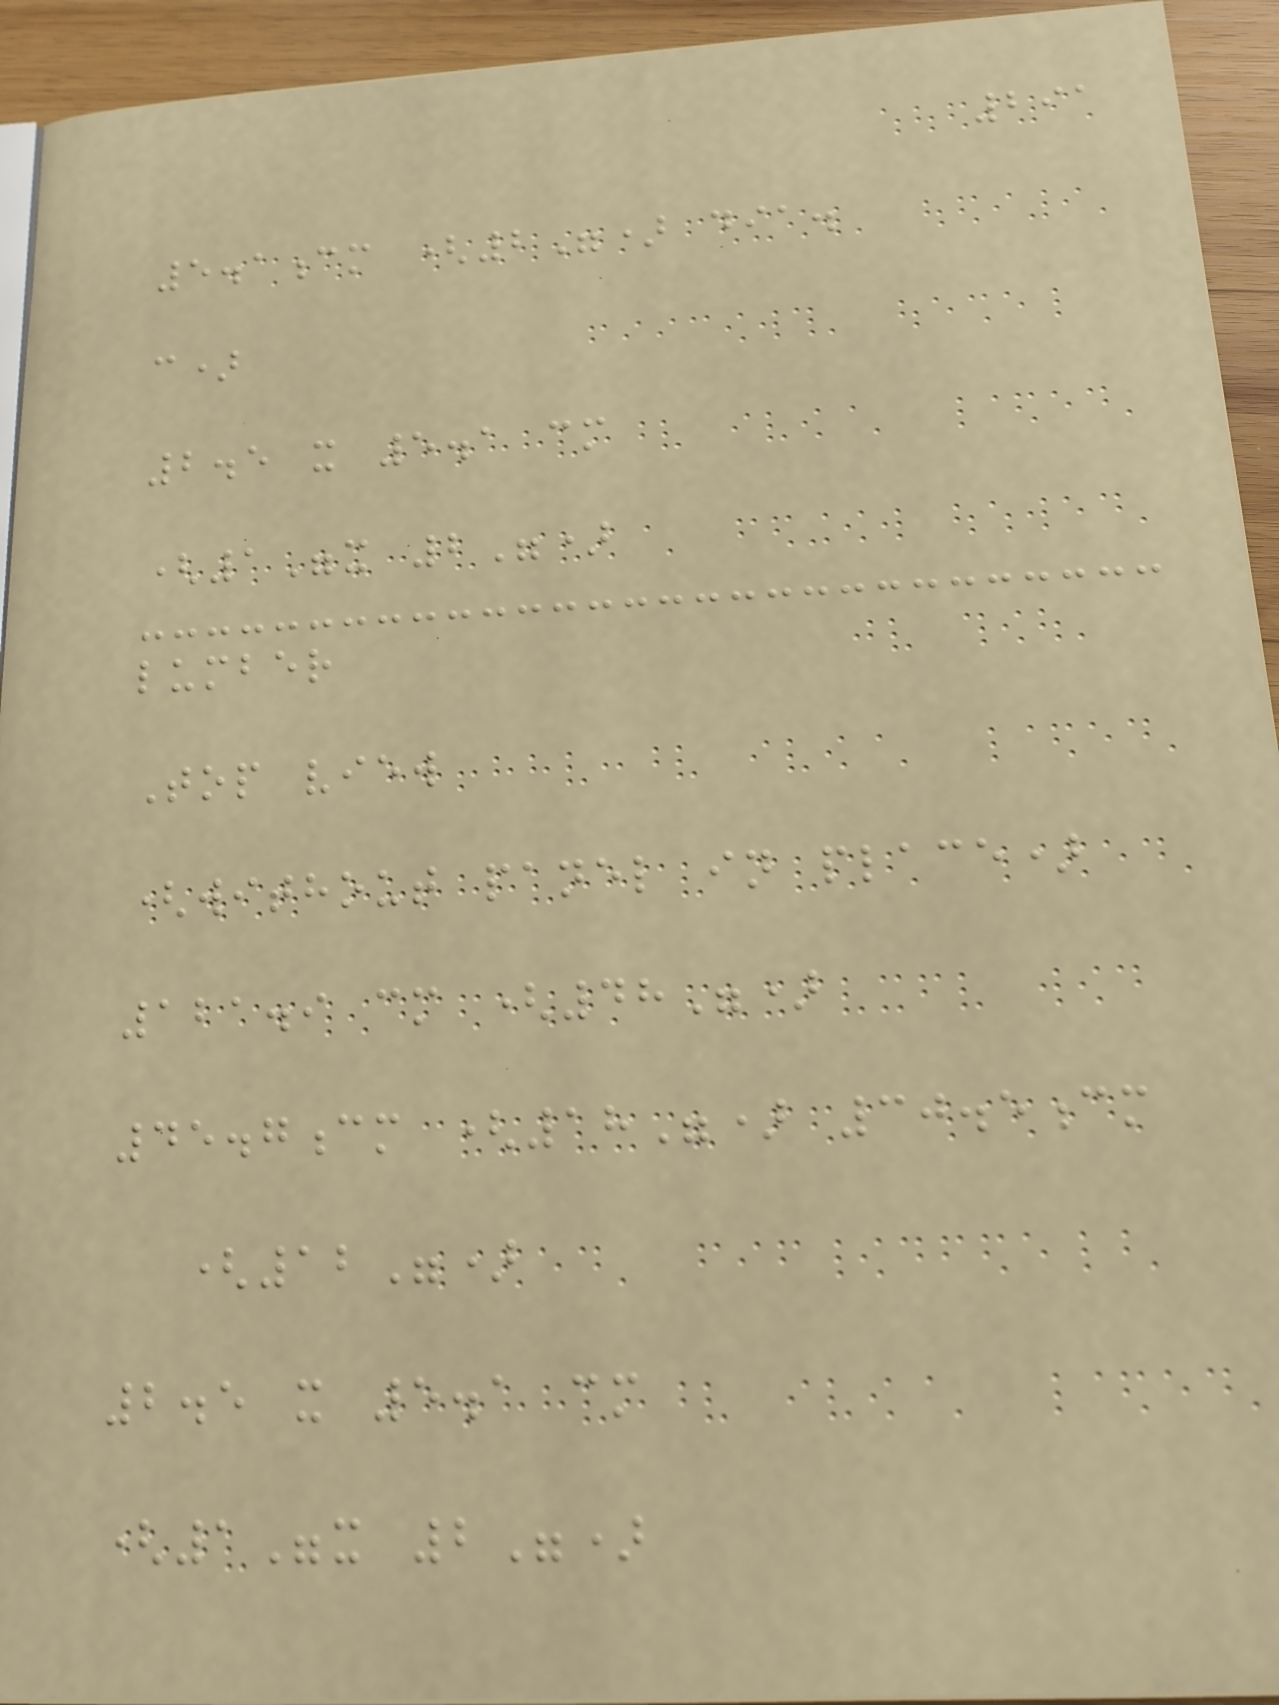291
5.1cm (2") dia.
c)
2.5 x 5.1 cm
(1"x 2")
lumber
Top view
(without panel in place)
121.9 cm (48")
45.7cm (18") 30.5cm
(12")
2.5 x 5.1 cm
(1"x 2")
